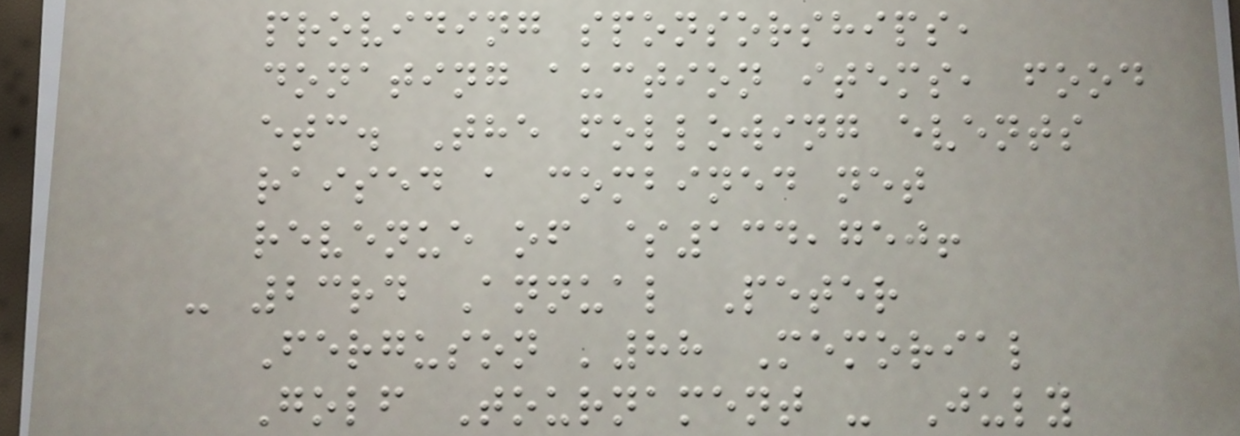providing sponsorships,
donating auction items, food
etc. The following events
raised a combined net
revenue of $134,750!
- 23rd Annual Peter
Ferguson '88 Memorial
Golf Tournament - July
